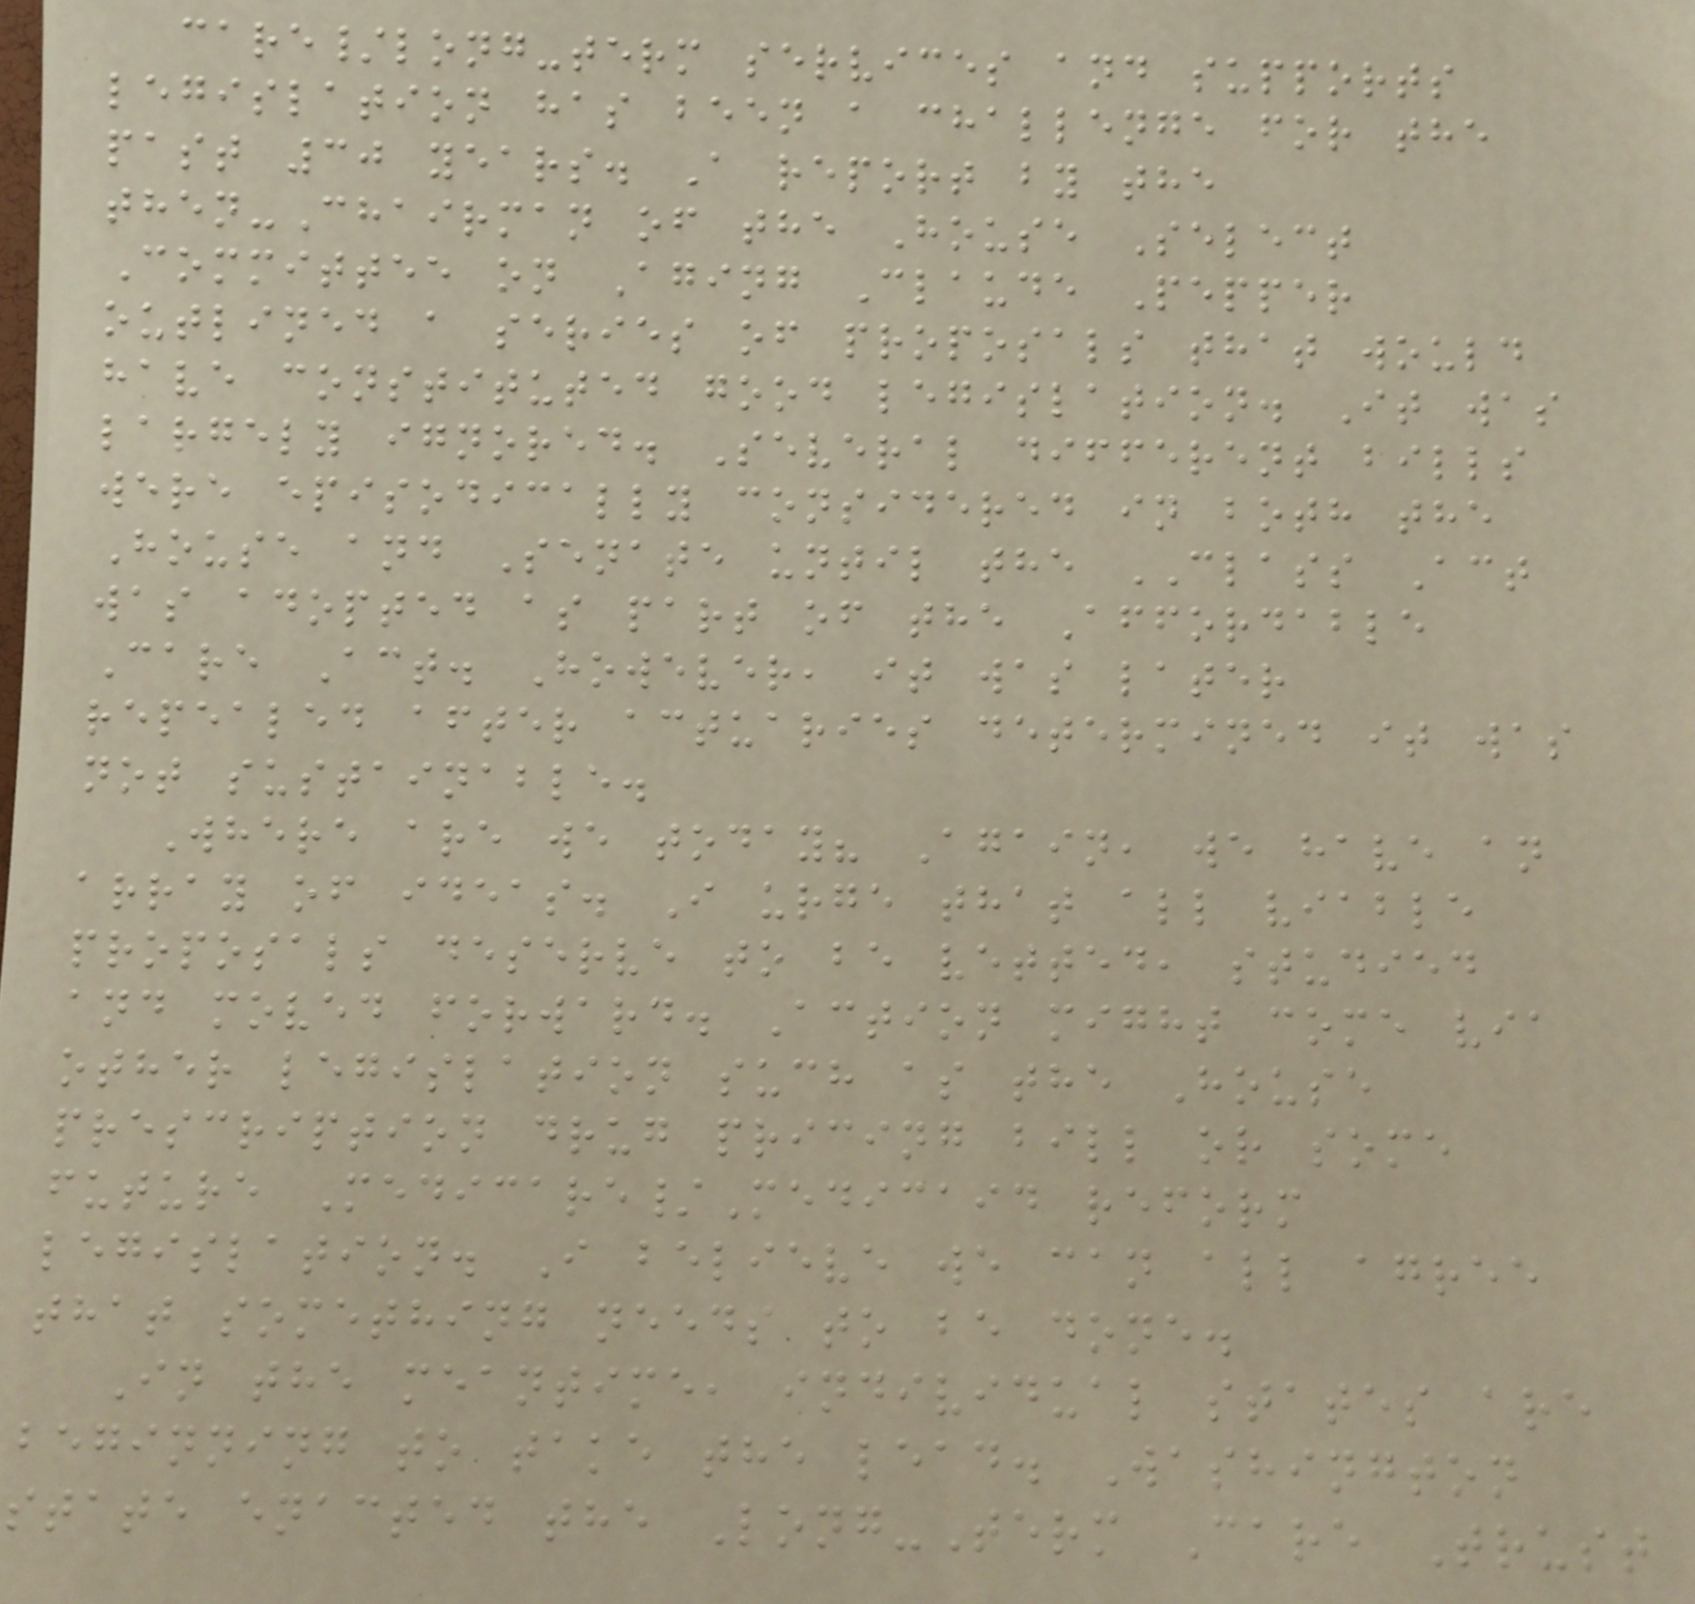care/long-term services and supports
legislation has been a challenge for the
past 30 years. A report by the
then-Chairman of the House Select
Committee on Aging Claude Pepper
outlined a series of proposals that would
have constituted good legislation. It was
largely ignored. Several different bills
were episodically considered in both the
House and Senate until the CLASS Act
was adopted as part of the Affordable
Care Act. However, it was later
repealed after actuaries determined it was
not sustainable.
Where are we today? Again, we have an
array of ideas. I urge that all viable
proposals deserve to be vetted, studied
and moved forward. Action might come via
other legislation such as the House
prescription drug pricing bill or some
future Medicare/Medicaid reform
legislation. I believe we can all agree
that something needs to be done.
In the meantime, individual states are
beginning to take the lead. Washington
state enacted the Long-Term Care Trust
